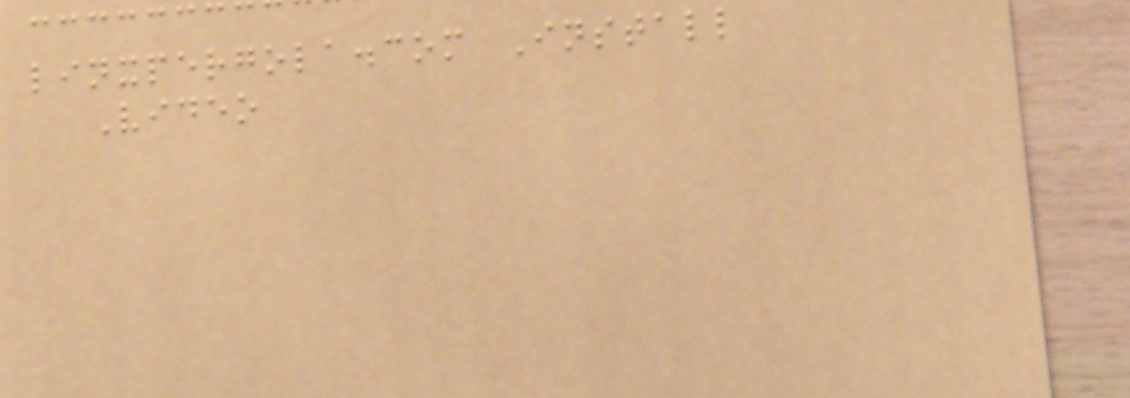linxpergola.com Install
Video
